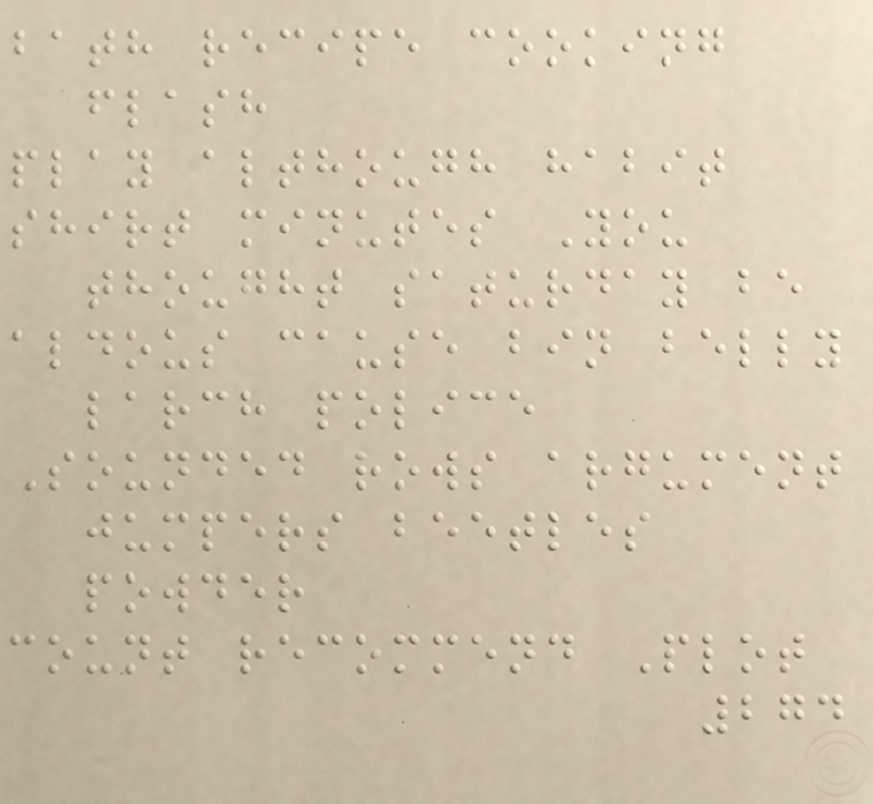bath recipe cooking
flash
play although habit
shirt minutes You
thought saturday be
aldous cause bin belly
larch police
Sounded rows argument
jumpers beetles
powder
count recommend Plot
274
